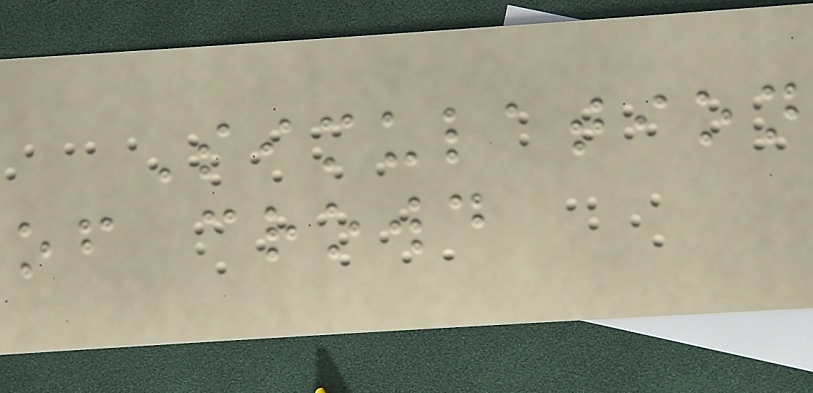Simulation
of crowd
